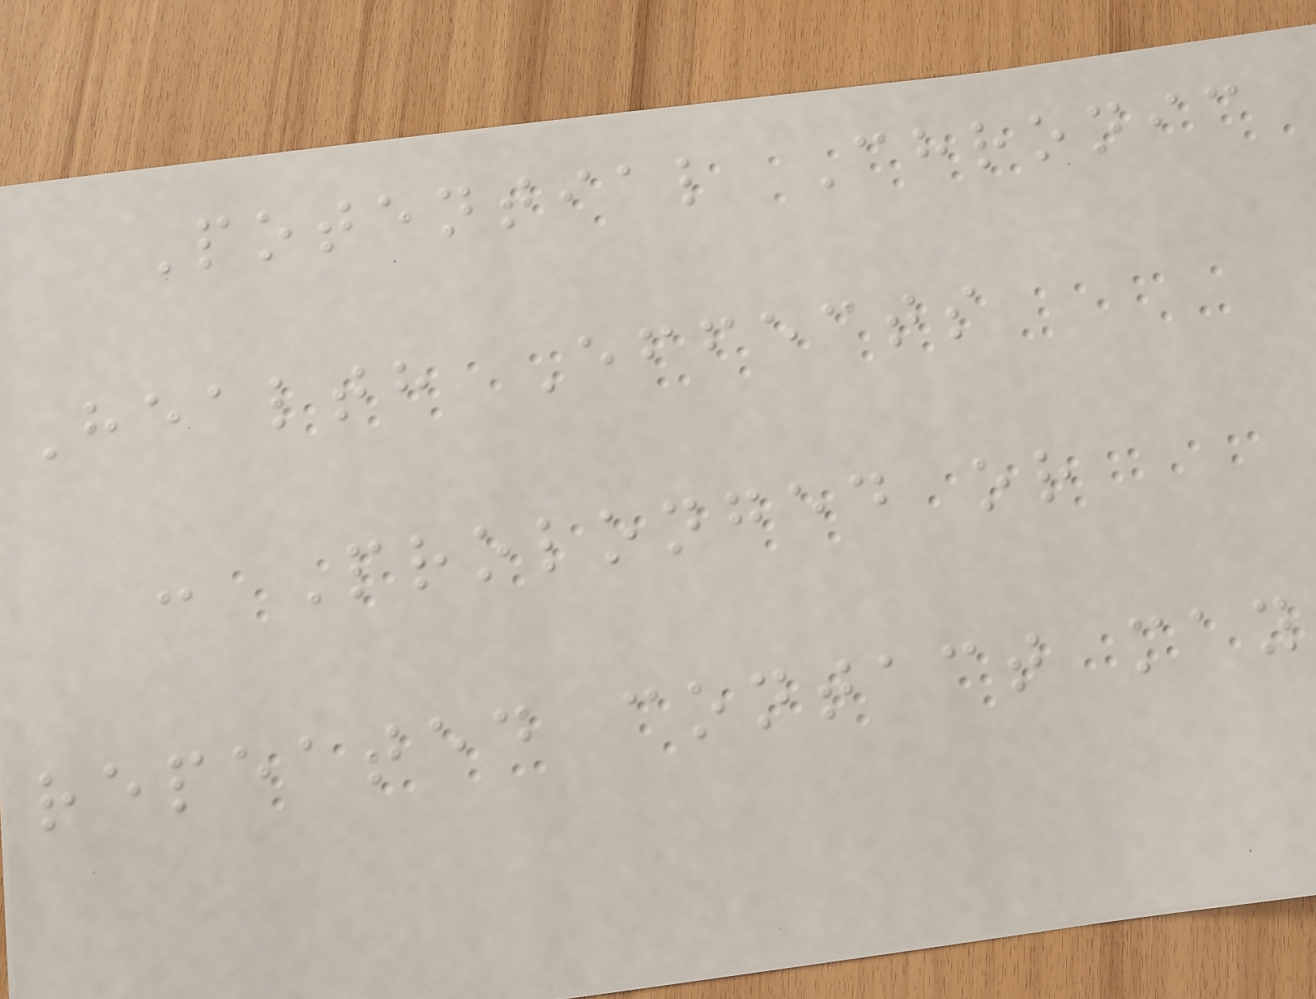Potential Chronic
Health Effects
: Prolonged or
repeated contact may
